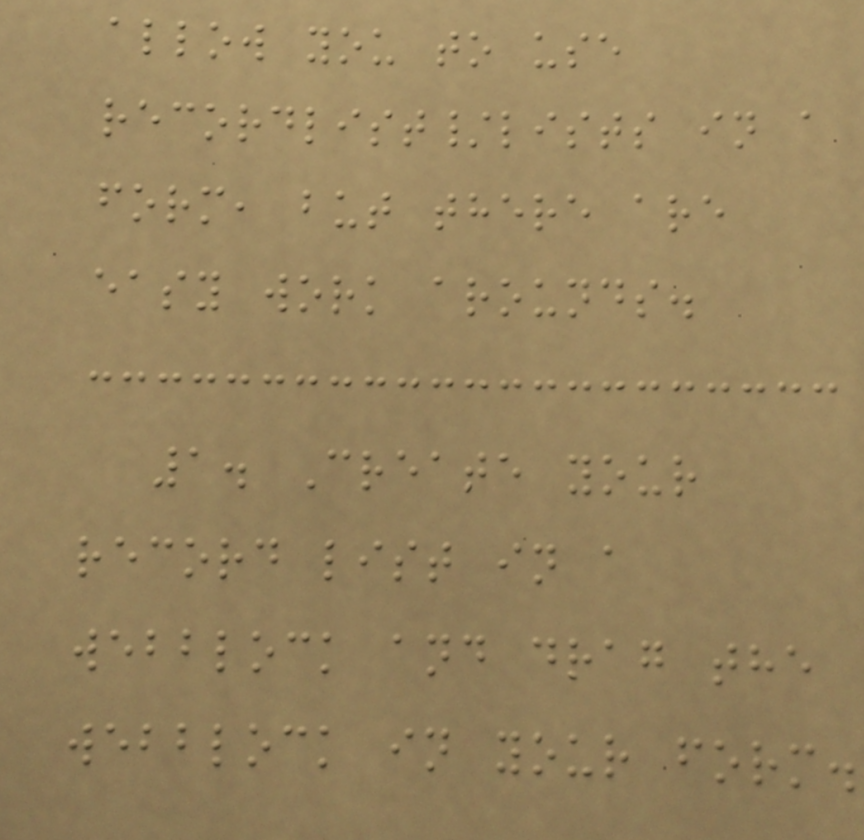allow you to use
recordlist/lists in a
form, but there are
easy work arounds.
1. Create your
record list in a
webblock and drag the
webblock in your form.
